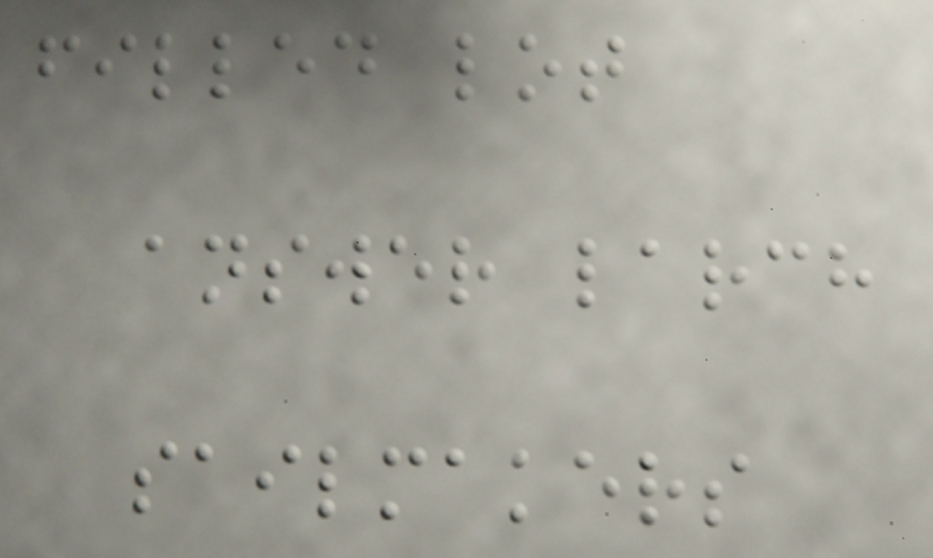filled lot
answer larch
sailmakers
